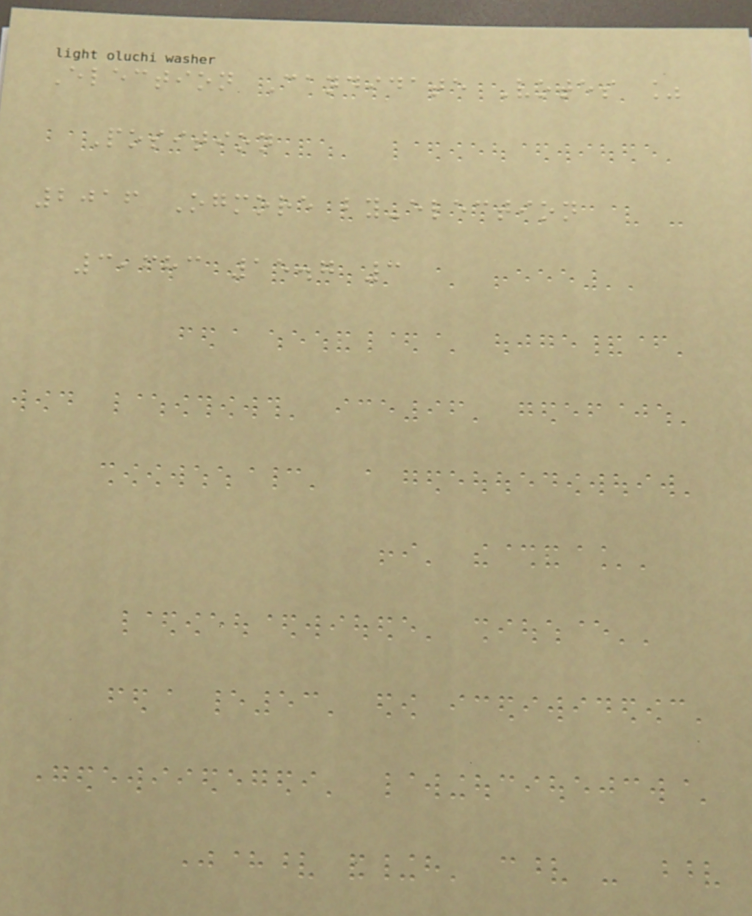Election Candidate Votes %
Position
2016 Ogmore by-election
3,683 15.7 3
